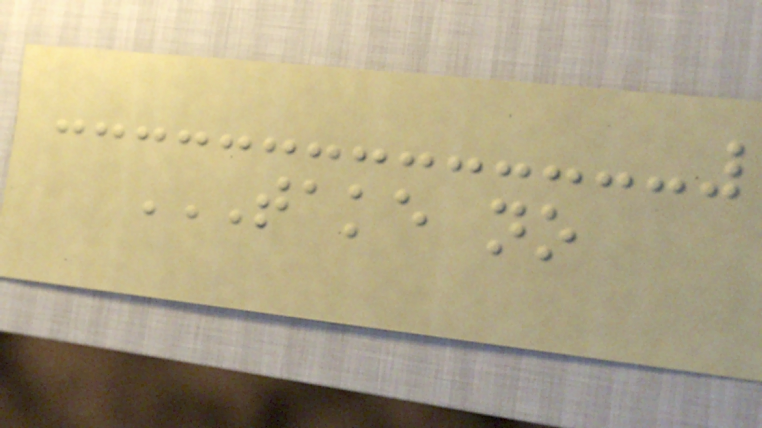TAKE NO
